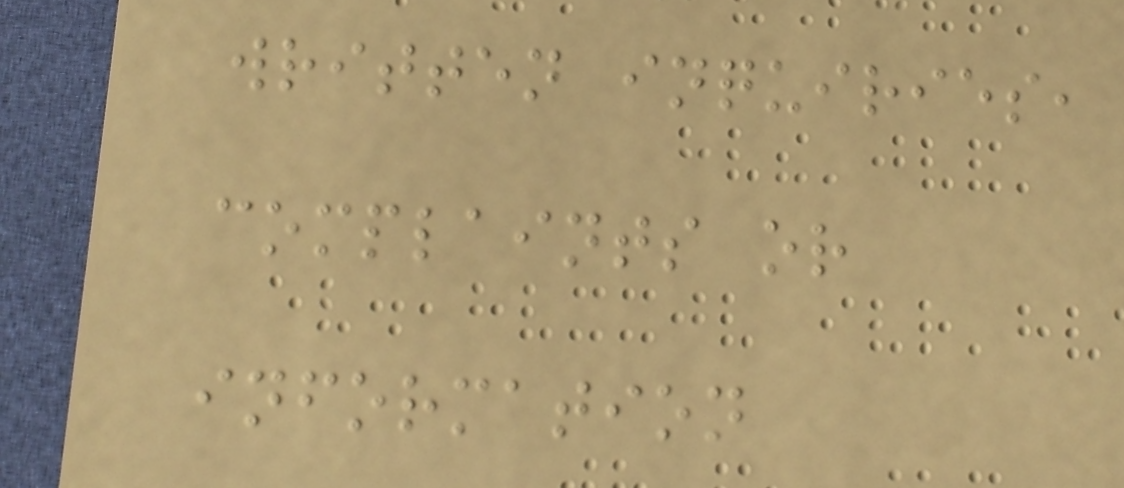written inquiries,
complaints or
information
